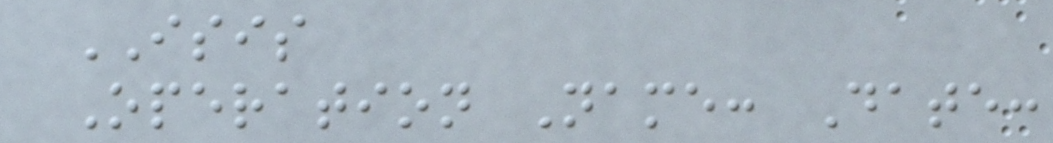ISIS
Operation Name: Date:
